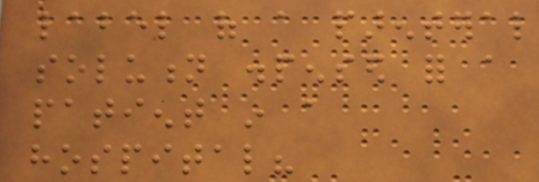label of a parenteral
solution dispensed for a
patient in a
hospital?
